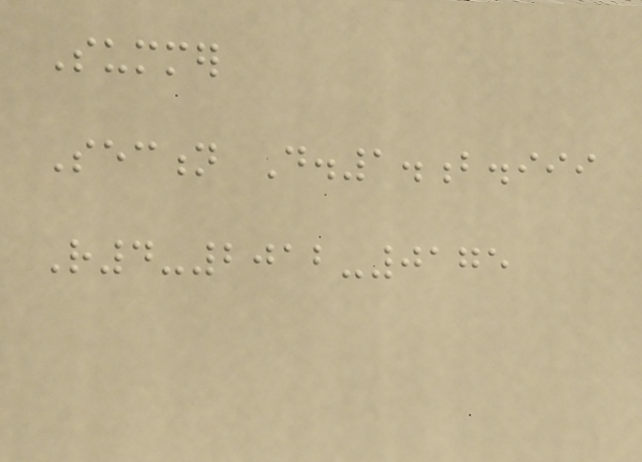Summer
Section D.1.b.iii
R4-2012-0175
